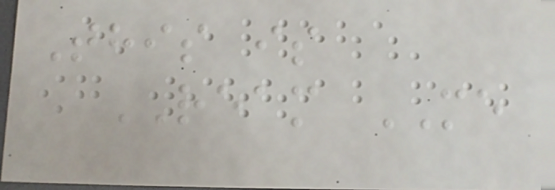This is
REAM ME
